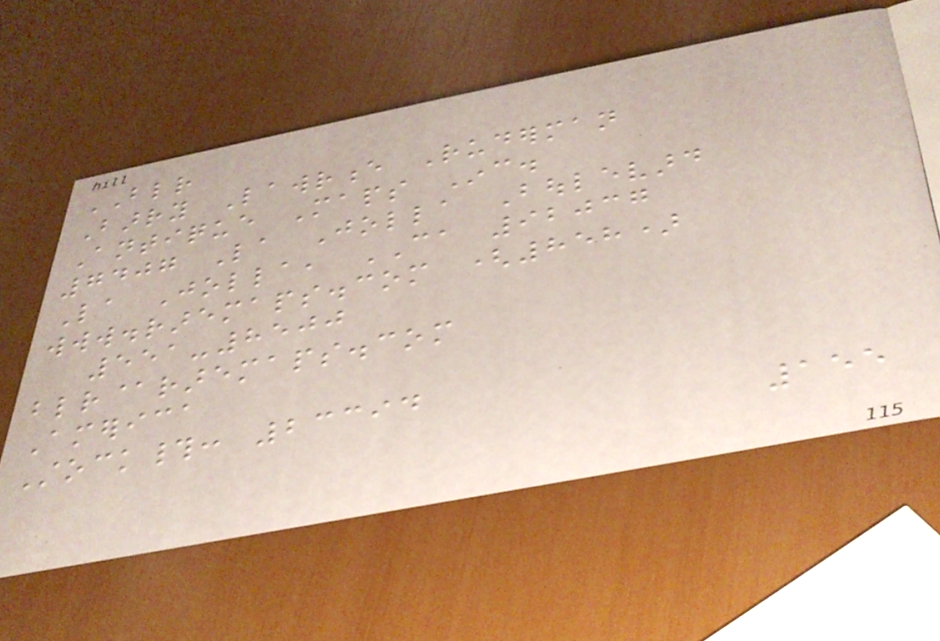BLR
Barry Lawrence Ruderman
Antique Maps Inc.
7407 La Jolla Boulevard
La Jolla, CA 92037
www.raremaps.com (858)
551-8500
blr@raremaps.com
America
Stock#: 23394
155
